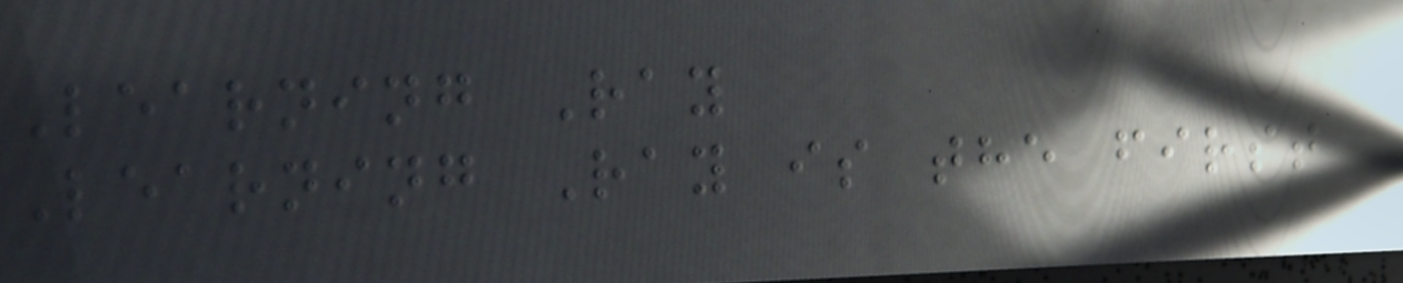Learning Ray
Learning Ray is the first
